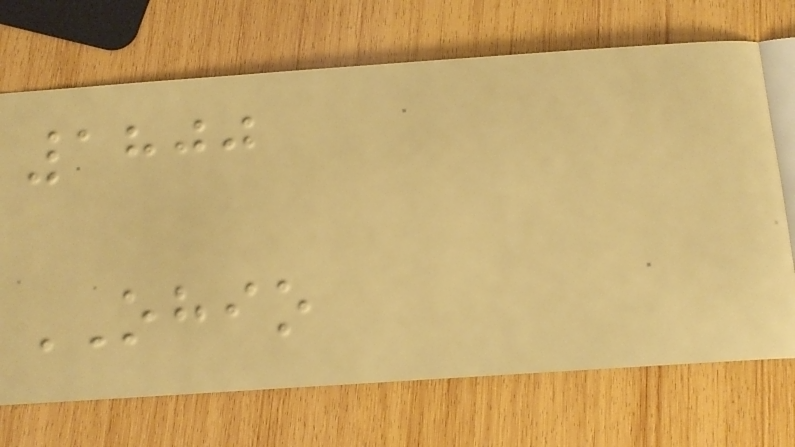1800
OHIO
